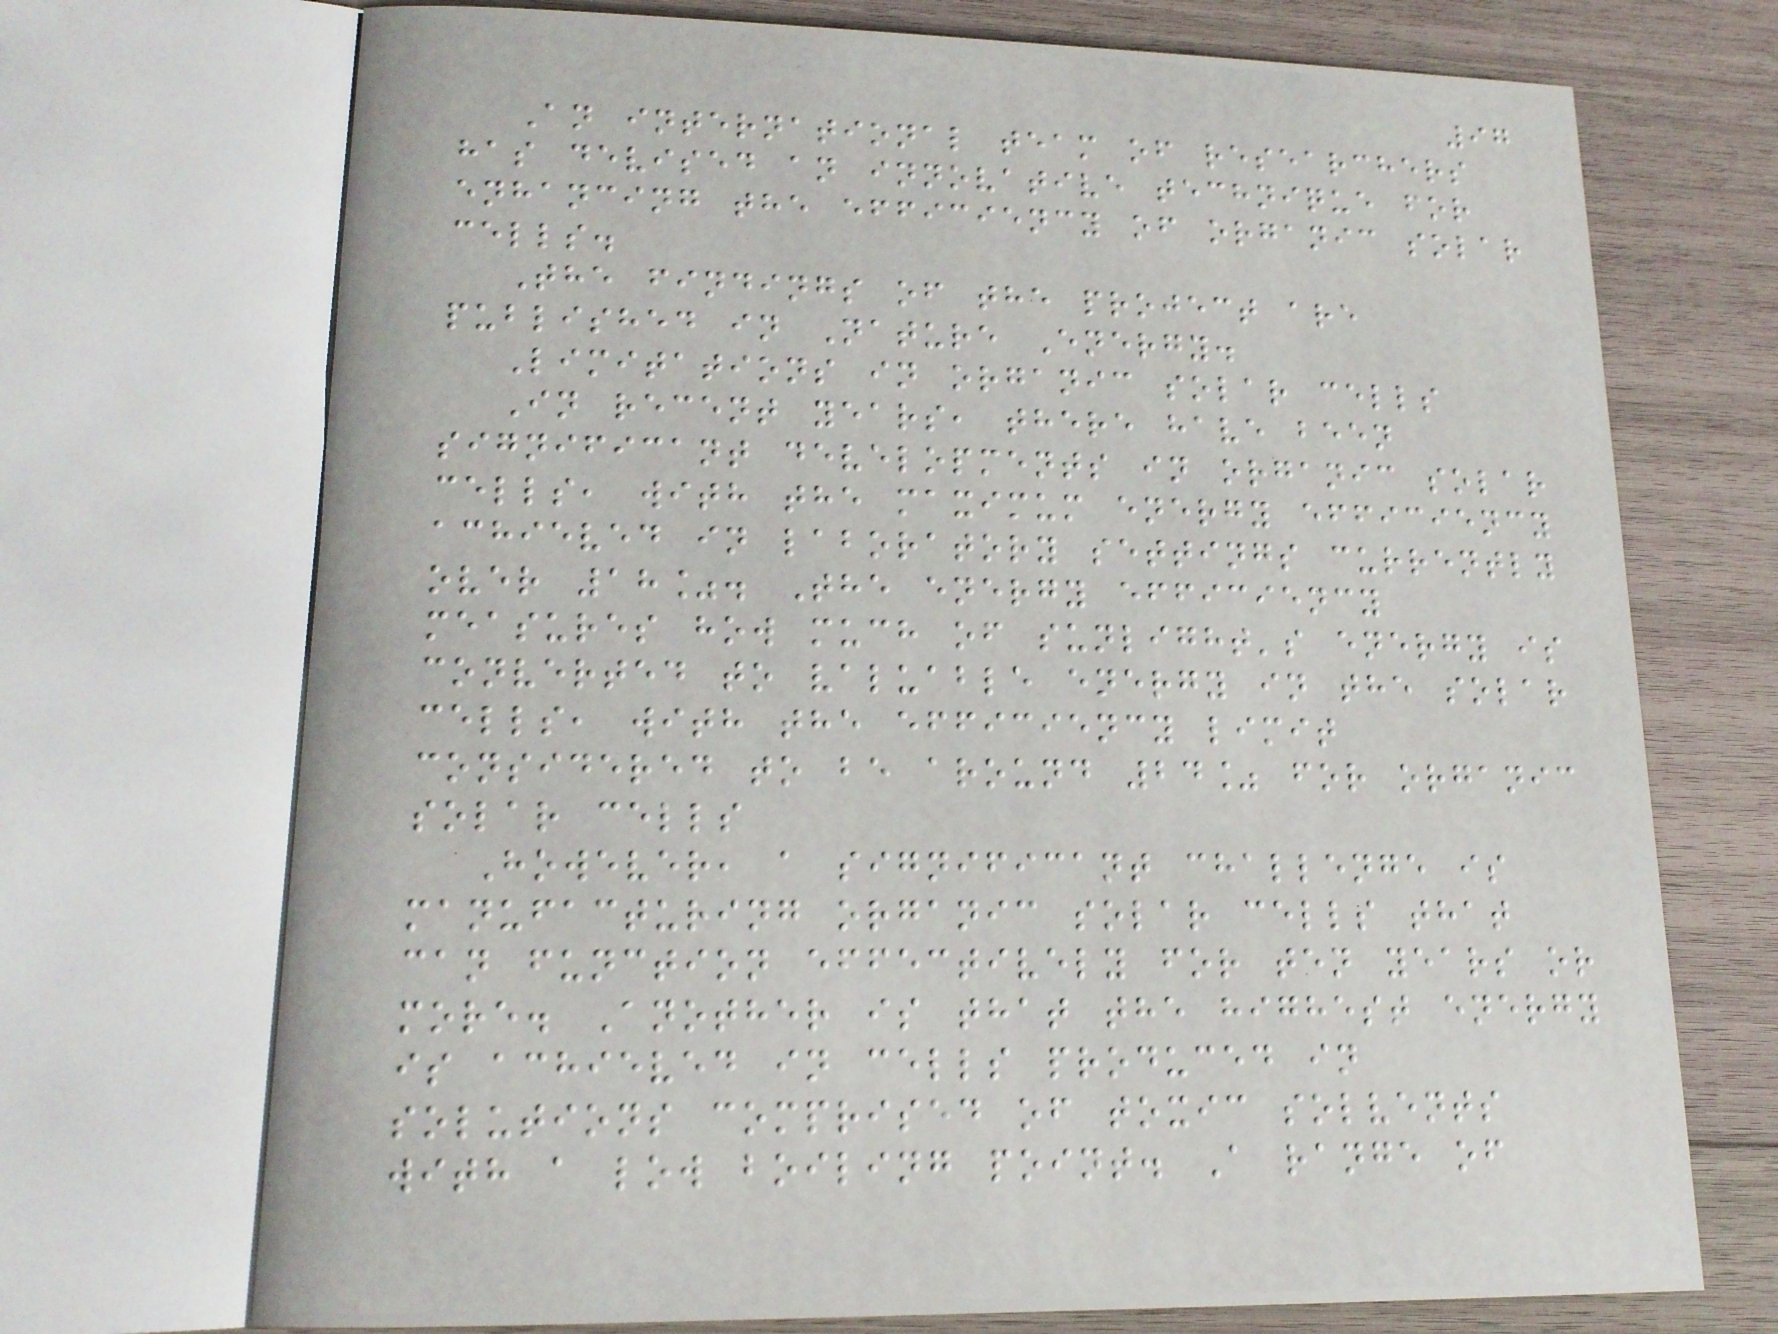97
An international team of researchers
has devised an innovative technique for
enhancing the efficiency of organic solar
cells.
The findings of the project are
published in Nature Energy.
Limitations in organic solar cells
In recent years, there have been
significant developments in organic solar
cells, with the maximum energy efficiency
achieved in laboratory settings currently
over 18%. The energy efficiency
measures how much of sunlight's energy is
converted to valuable energy in the solar
cells, with the efficiency limit
considered to be around 24% for organic
solar cells
However, a significant challenge is
manufacturing organic solar cells that
can function effectively for ten years or
more. Another is that the highest energy
is achieved in cells produced in
solutions comprised of toxic solvents
with a low boiling point. A range of
